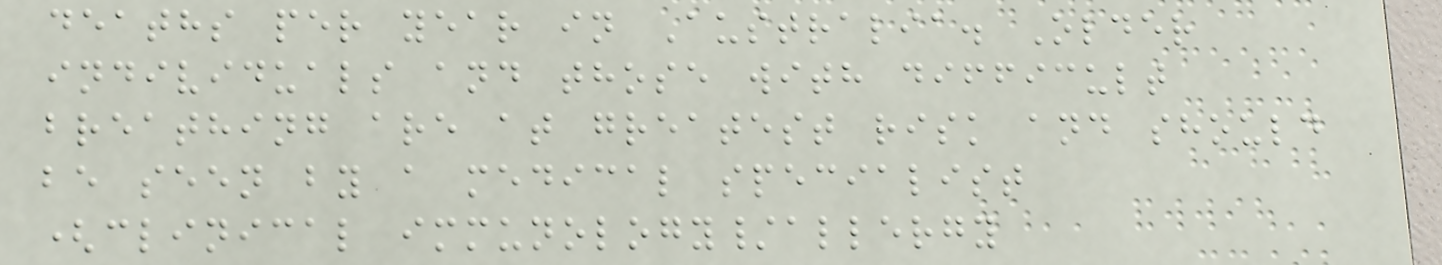deaths per year in Australia. Older
individuals and those with difficult
breathing are at greatest risk and should
be seen by a medical specialist
(clinical immunology/allergy
